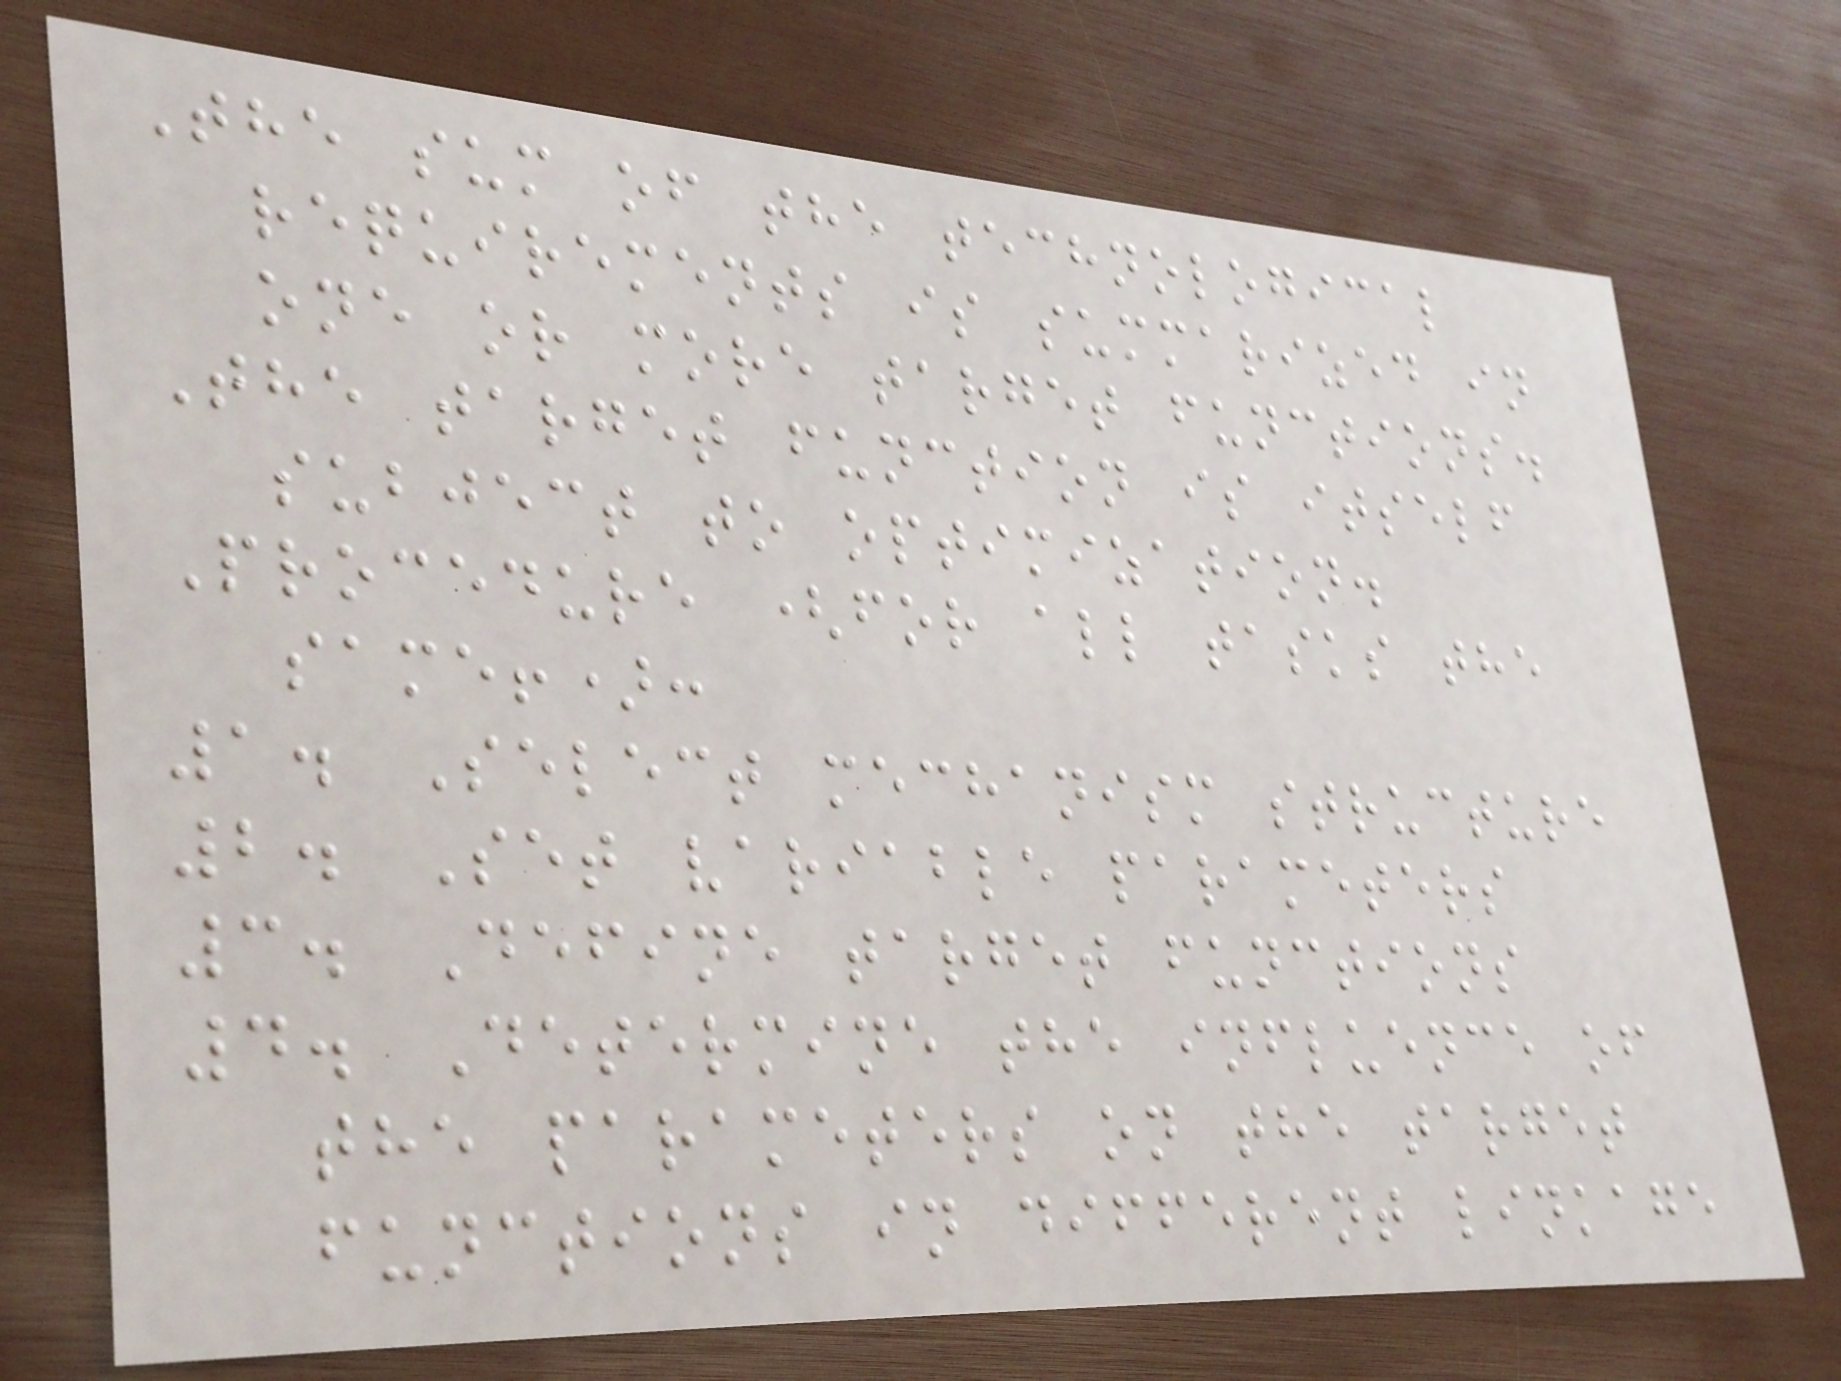The sum of the technological
requirements is summarized in
one or more target functions.
The target function is itself
subject to optimization.
Procedure (for all tasks the
same!):
1. Select mechanism structure
2. Set variable parameters
3. Define target functions
4. Determine the influence of
the parameters on the target
functions in different linkage
